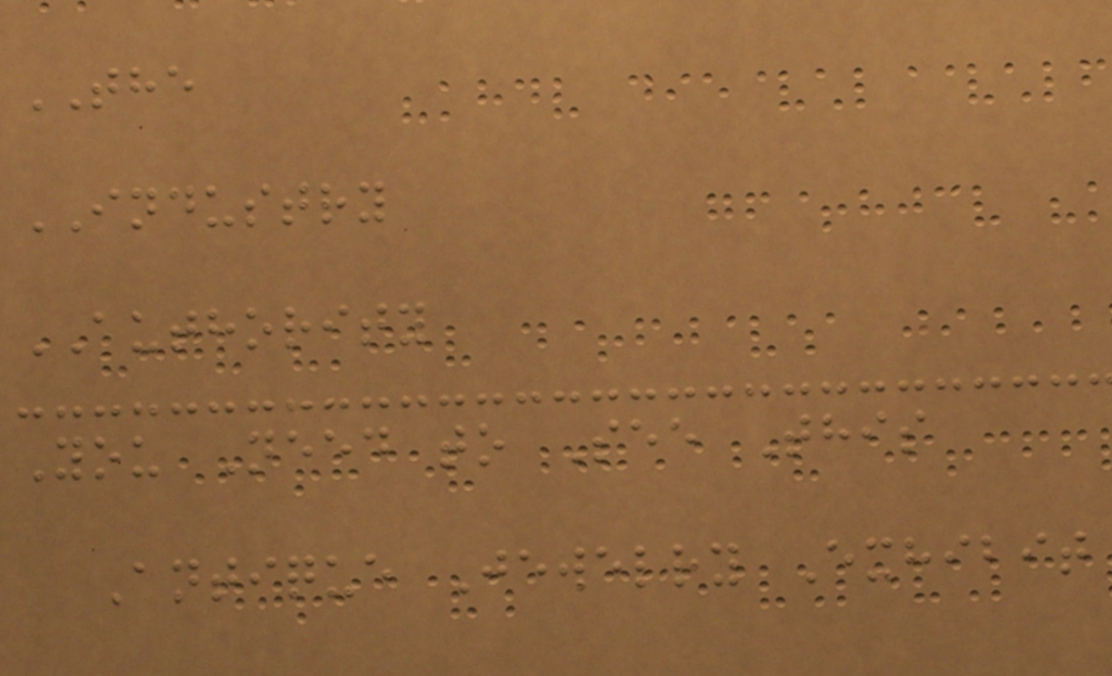THE
INDUSTRY
AUTHORITY
You Need to See This
Antique Jewelry Exhibit
